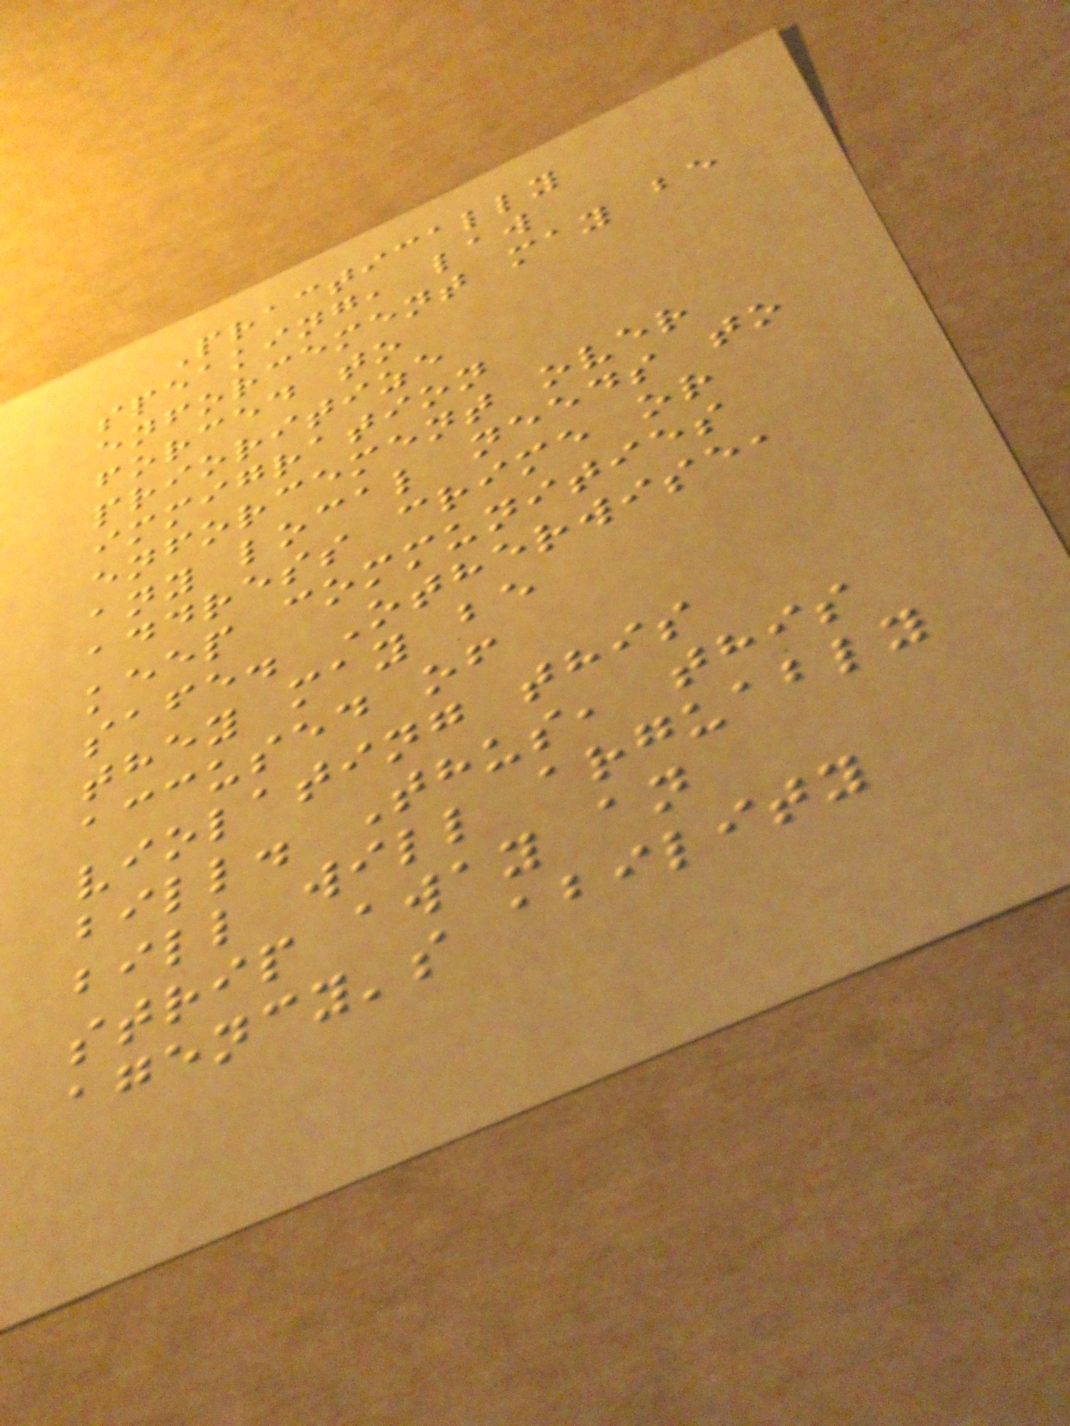Practically
speaking, law
enforcement may be
forced to
prioritize
immigration
enforcement over
any local needs to
address crime or
keep communities
safe. Otherwise,
they may be
accused of
violating this
bill. Thus, this
bill will arguably
strip away an
agency's ability
